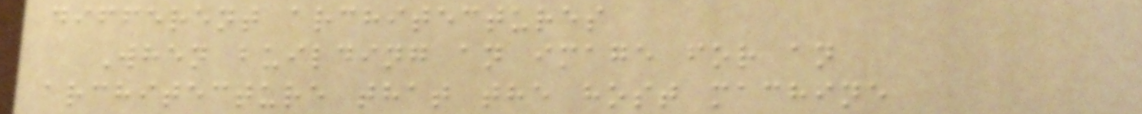different architectures
When building an image for an
architecture that the host machine
